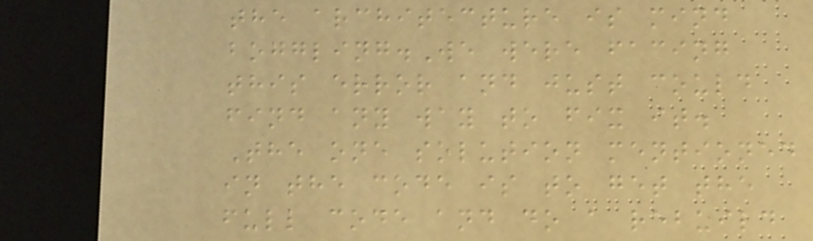the architecture is mind
boggling.We were facing
this error and just could
find any way to fix it.
The one solution mentioned
in the code is to get the
full code and do a rebuild
